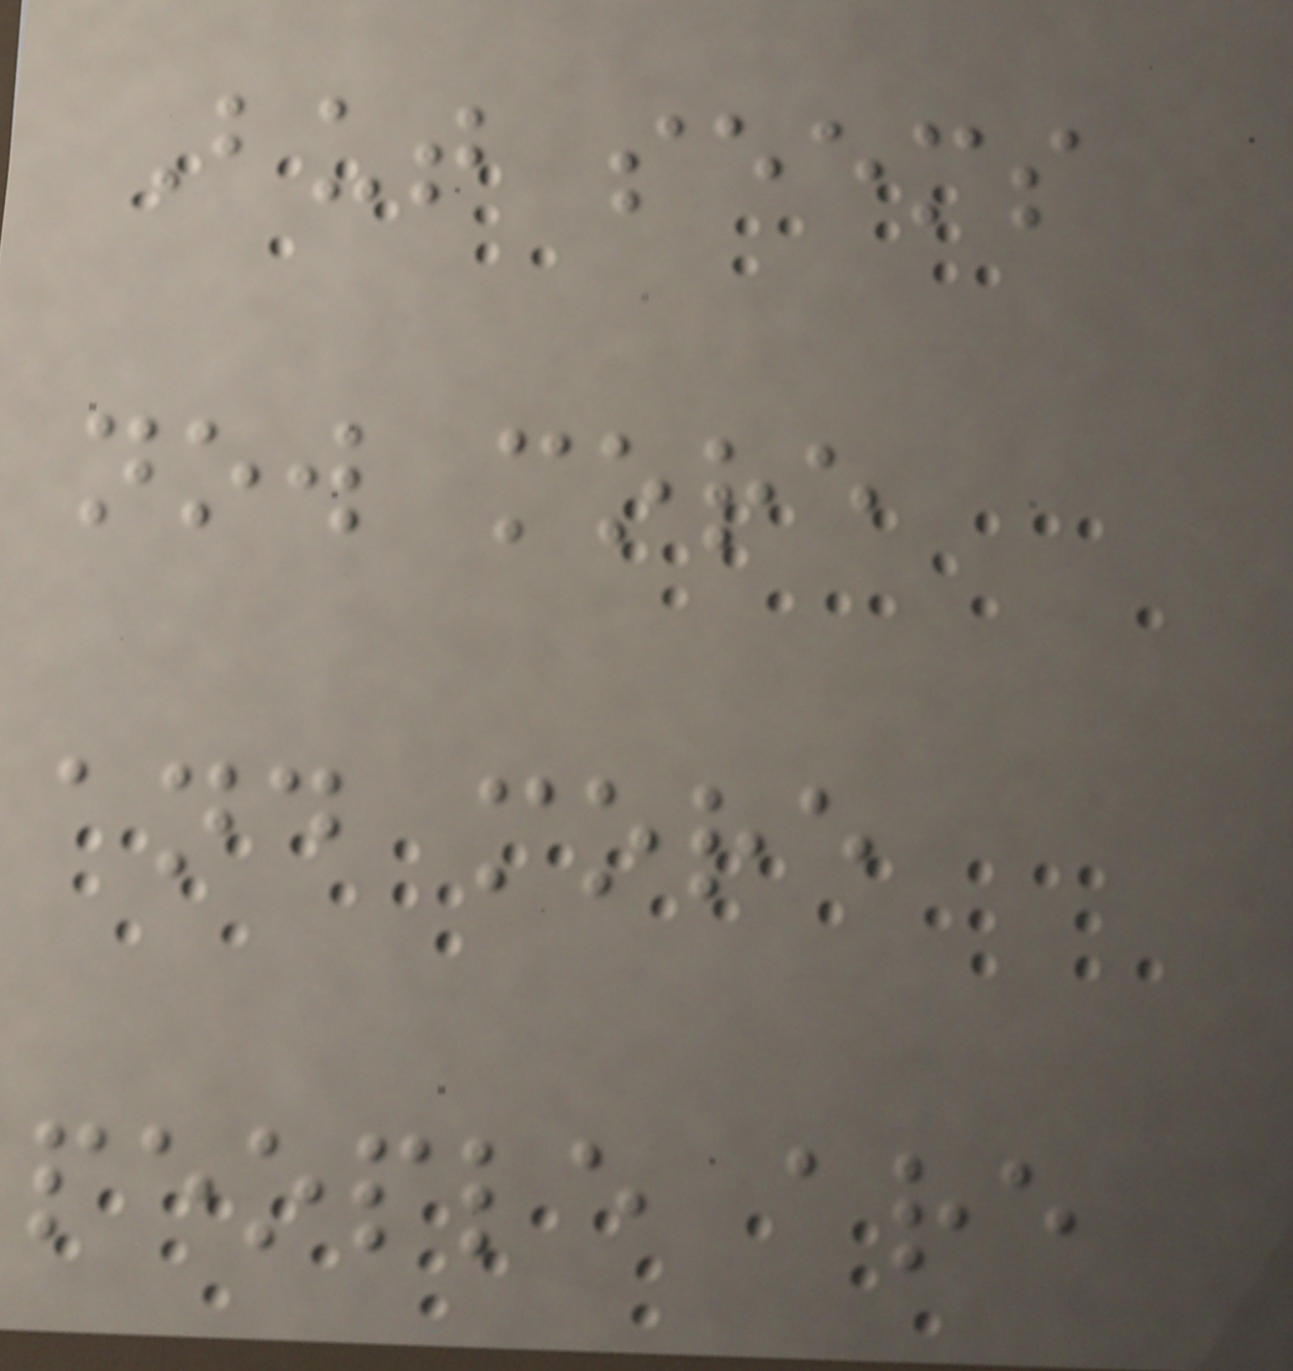But seems
now more
and more
people are
